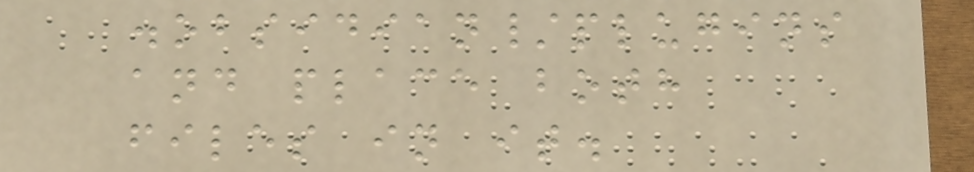.obsidian/plugins
and place both
files in it.
